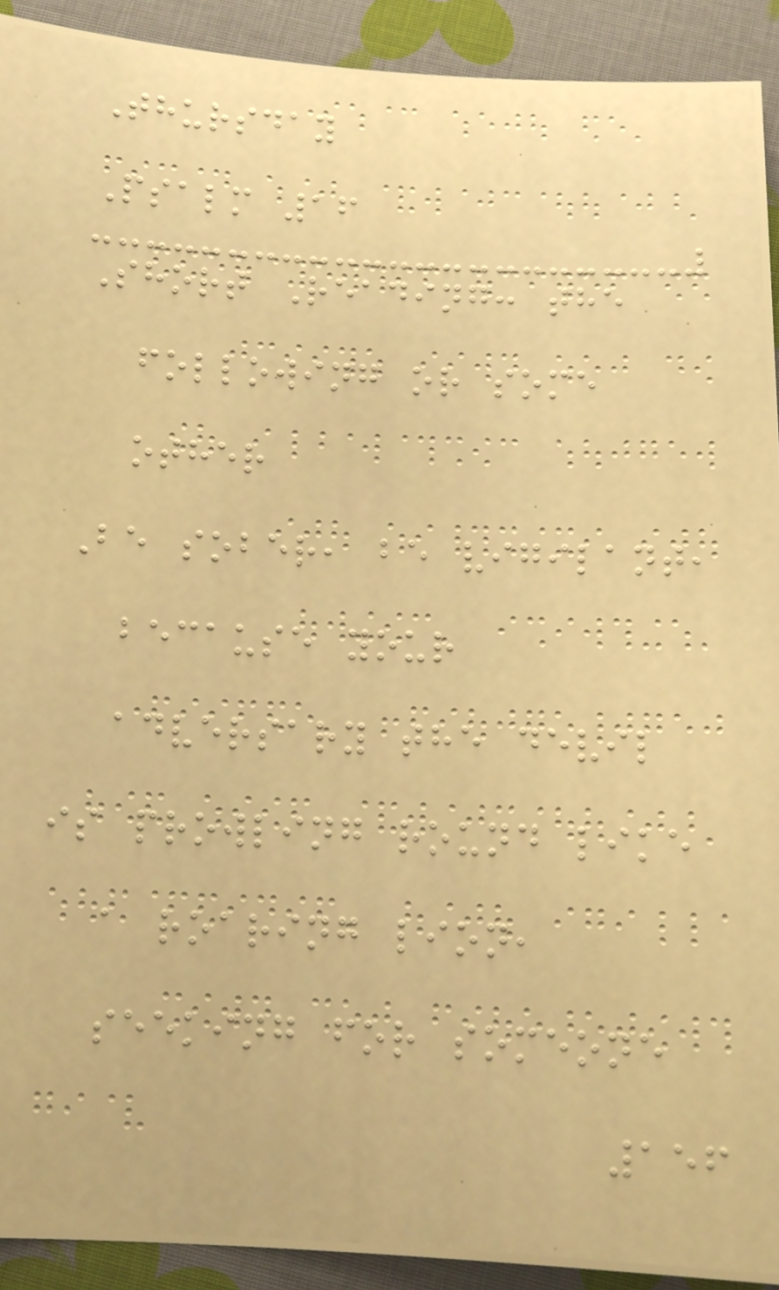Thursday
Psalm 16
Short Reading: the
following or some
other
Be sober, be vigilant,
because your
adversary the devil
is prowling round like
a roaring lion,
seeking for someone
156
